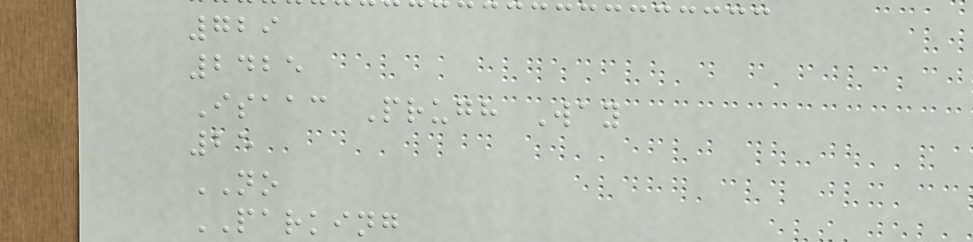729
2425
Isaac Prugh Way
25
NO
PARKING
